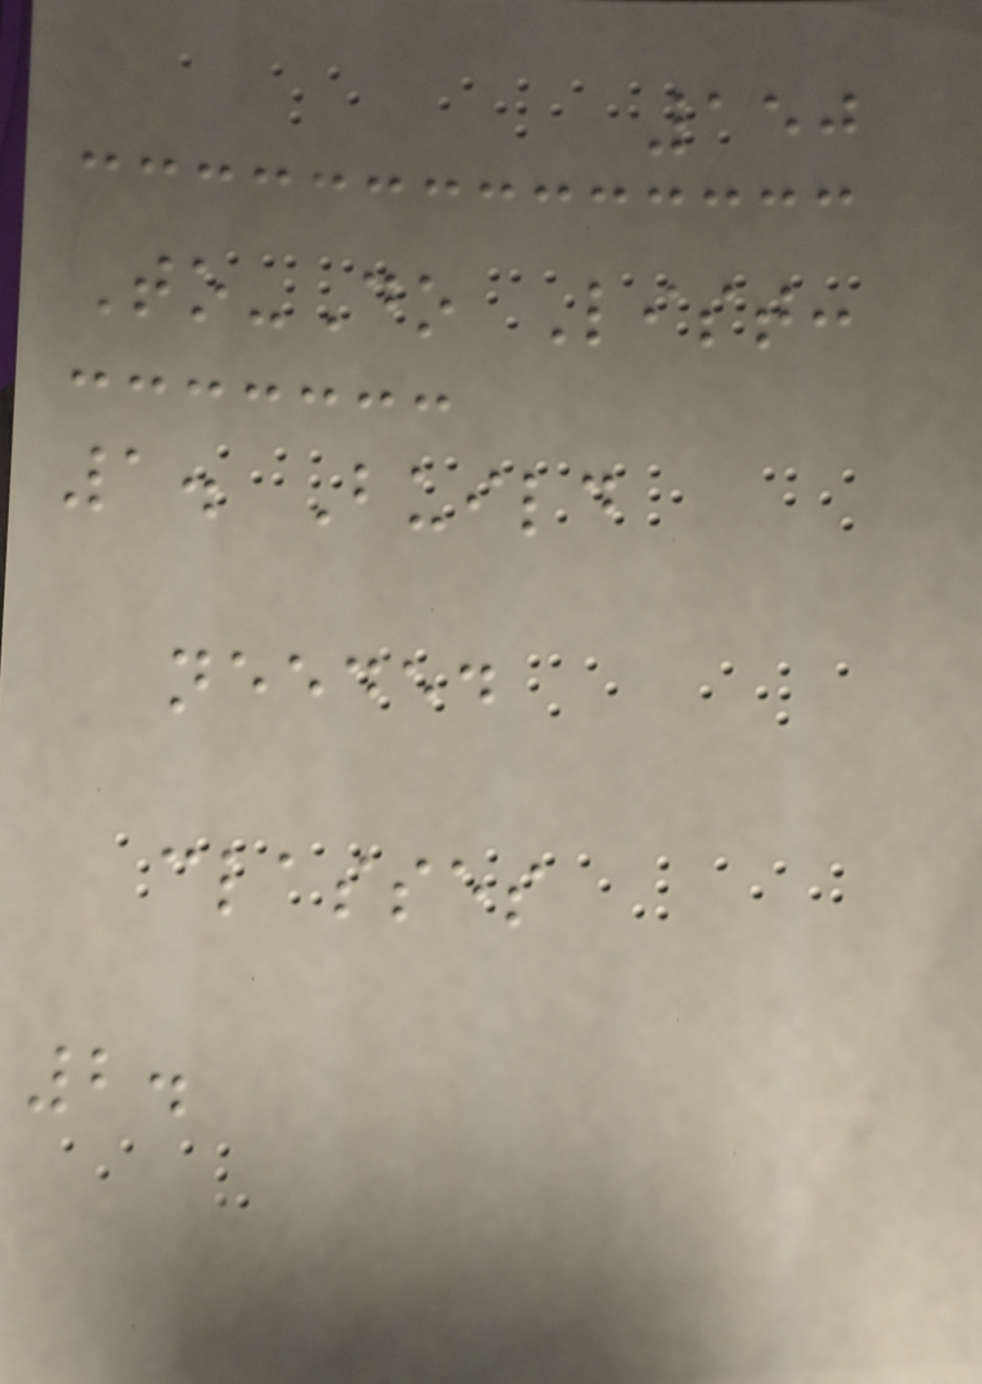150
To-Do List:
1. Build
needed
classes
2.
